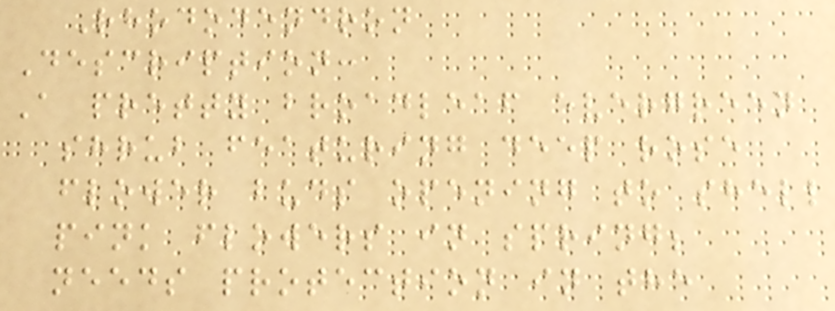Rhododendron
Description:
A pretty broadleaf evergreen
shrub featuring deep rose
flower buds opening to shell
pink flowers in spring;
needs protection in the
